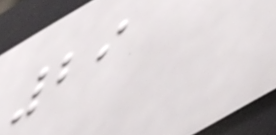29
